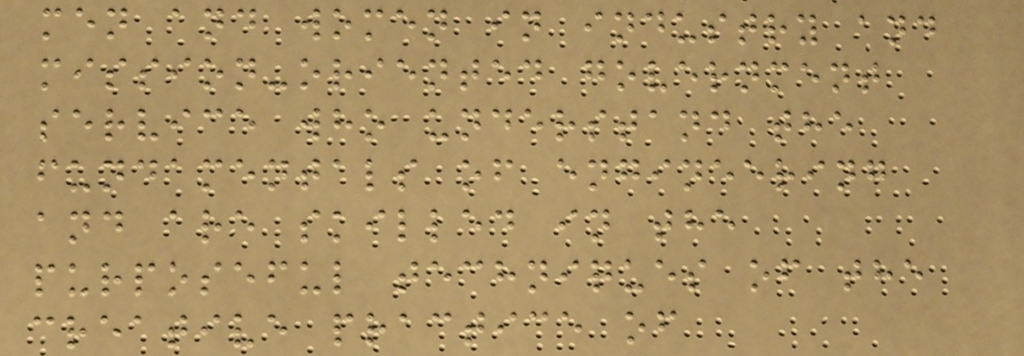men and women in industry and
mission-oriented government
service who understand the
fundamentals of engineering
and are skilled in the
purposeful techniques of the
creative practice of
